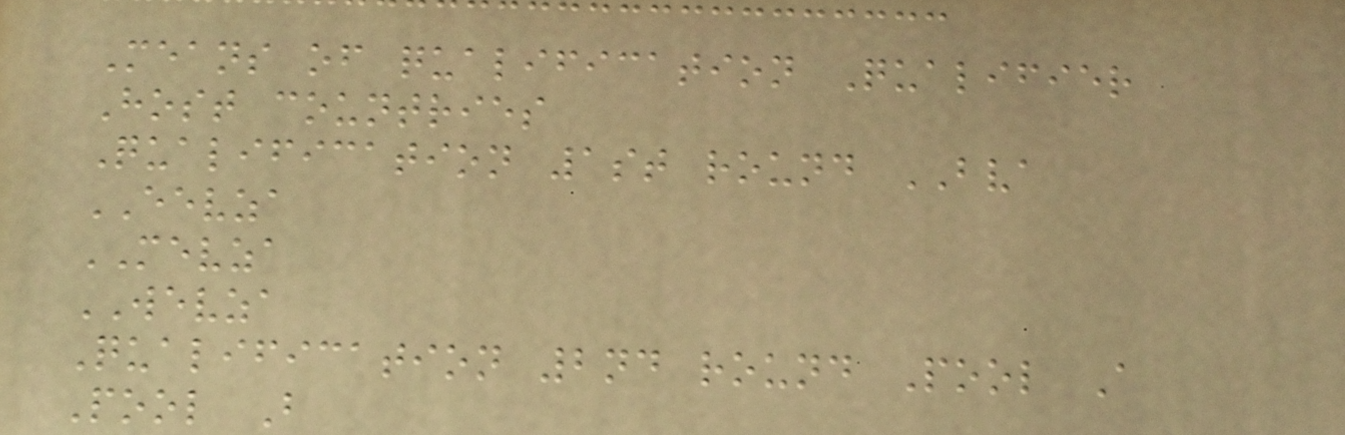Means of qualification Qualifier
Host countries
Qualification 1st round BVA
EEVZA
MEVZA
WEVZA
Qualification 2nd round Pool A
Pool B
